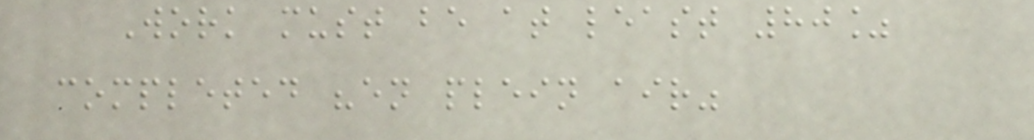Work must be at least 80%
completed "en plein air"
